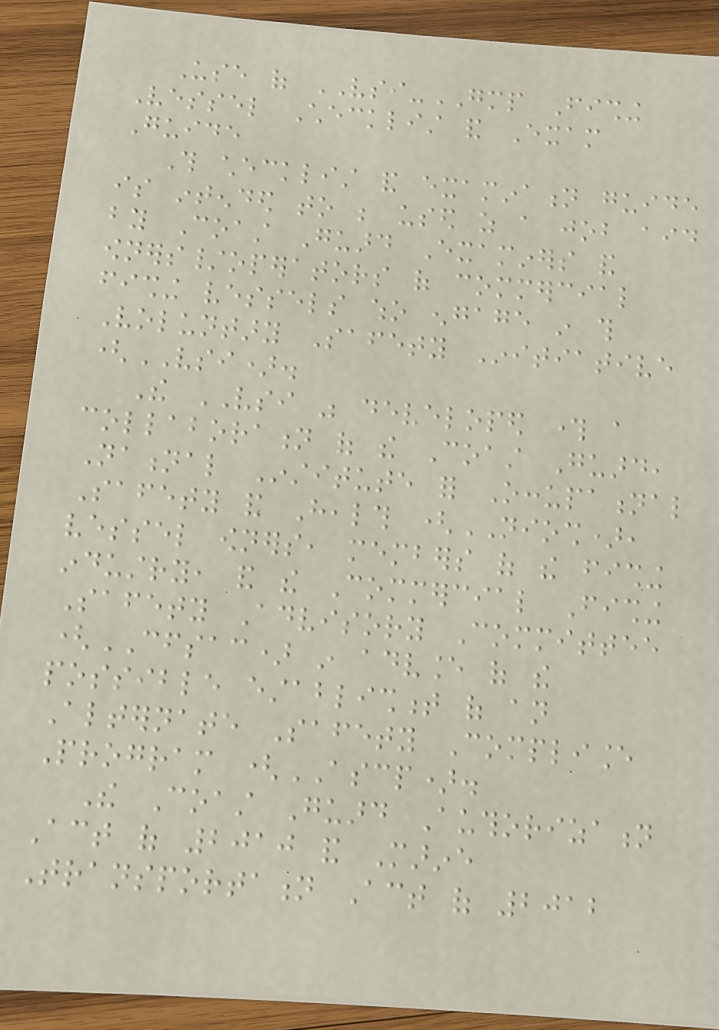Use of VSI-GMP Fishing
Vessel Checklist and Exam
Guide
This checklist and examination guide
is intended to be used as a job aid
by Coast Guard Examiners and
owners/operators of commercial
fishing vessels who engage in this
Voluntary Safety Initiative
(VSI).
The VSI was developed through a
collaboration of the Coast Guard,
National Institute for Occupational
Safety and Health (NIOSH),
vessel owners, members of the fishing
industry, and the Commercial Fishing
Safety Advisory Committee
(CFSAC) in advance of the
possible establishment of an
Alternate Safety Compliance
Program (ASCP).
The Coast Guard Authorization
Act of 2010 and Marine
Transportation Act of 2012
